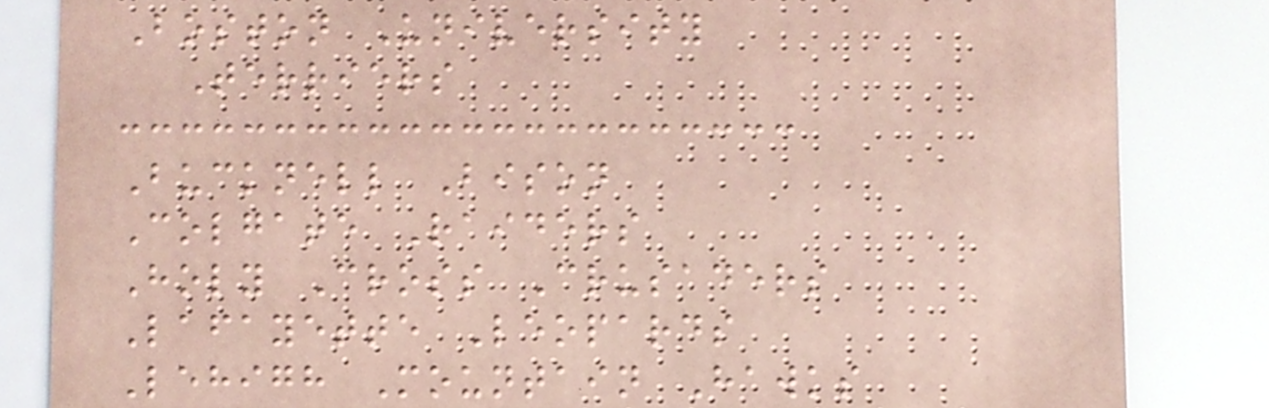Boston University
Terriers
Bucknell Bison
Colgate Raiders
Holy Cross Crusaders
Lafayette Leopards
Lehigh Mountain Hawks
